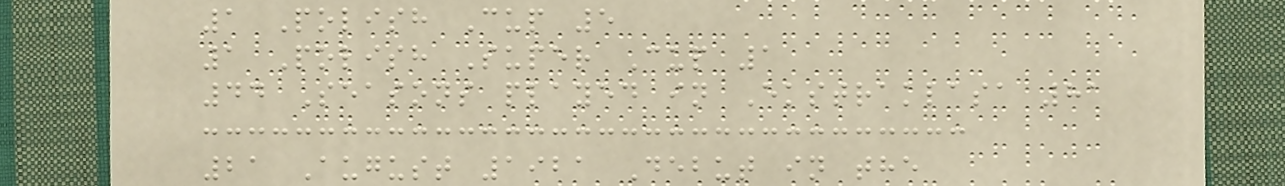1 Polish Cup 5
1 Polish Super Cup 1
44 Seasons played in Ekstraklasa 81
21 August 1921 Debut in the
